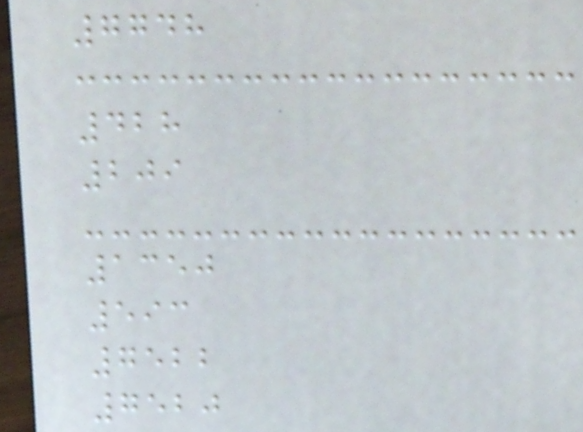7748
428
209
1350
593
7522
7520
